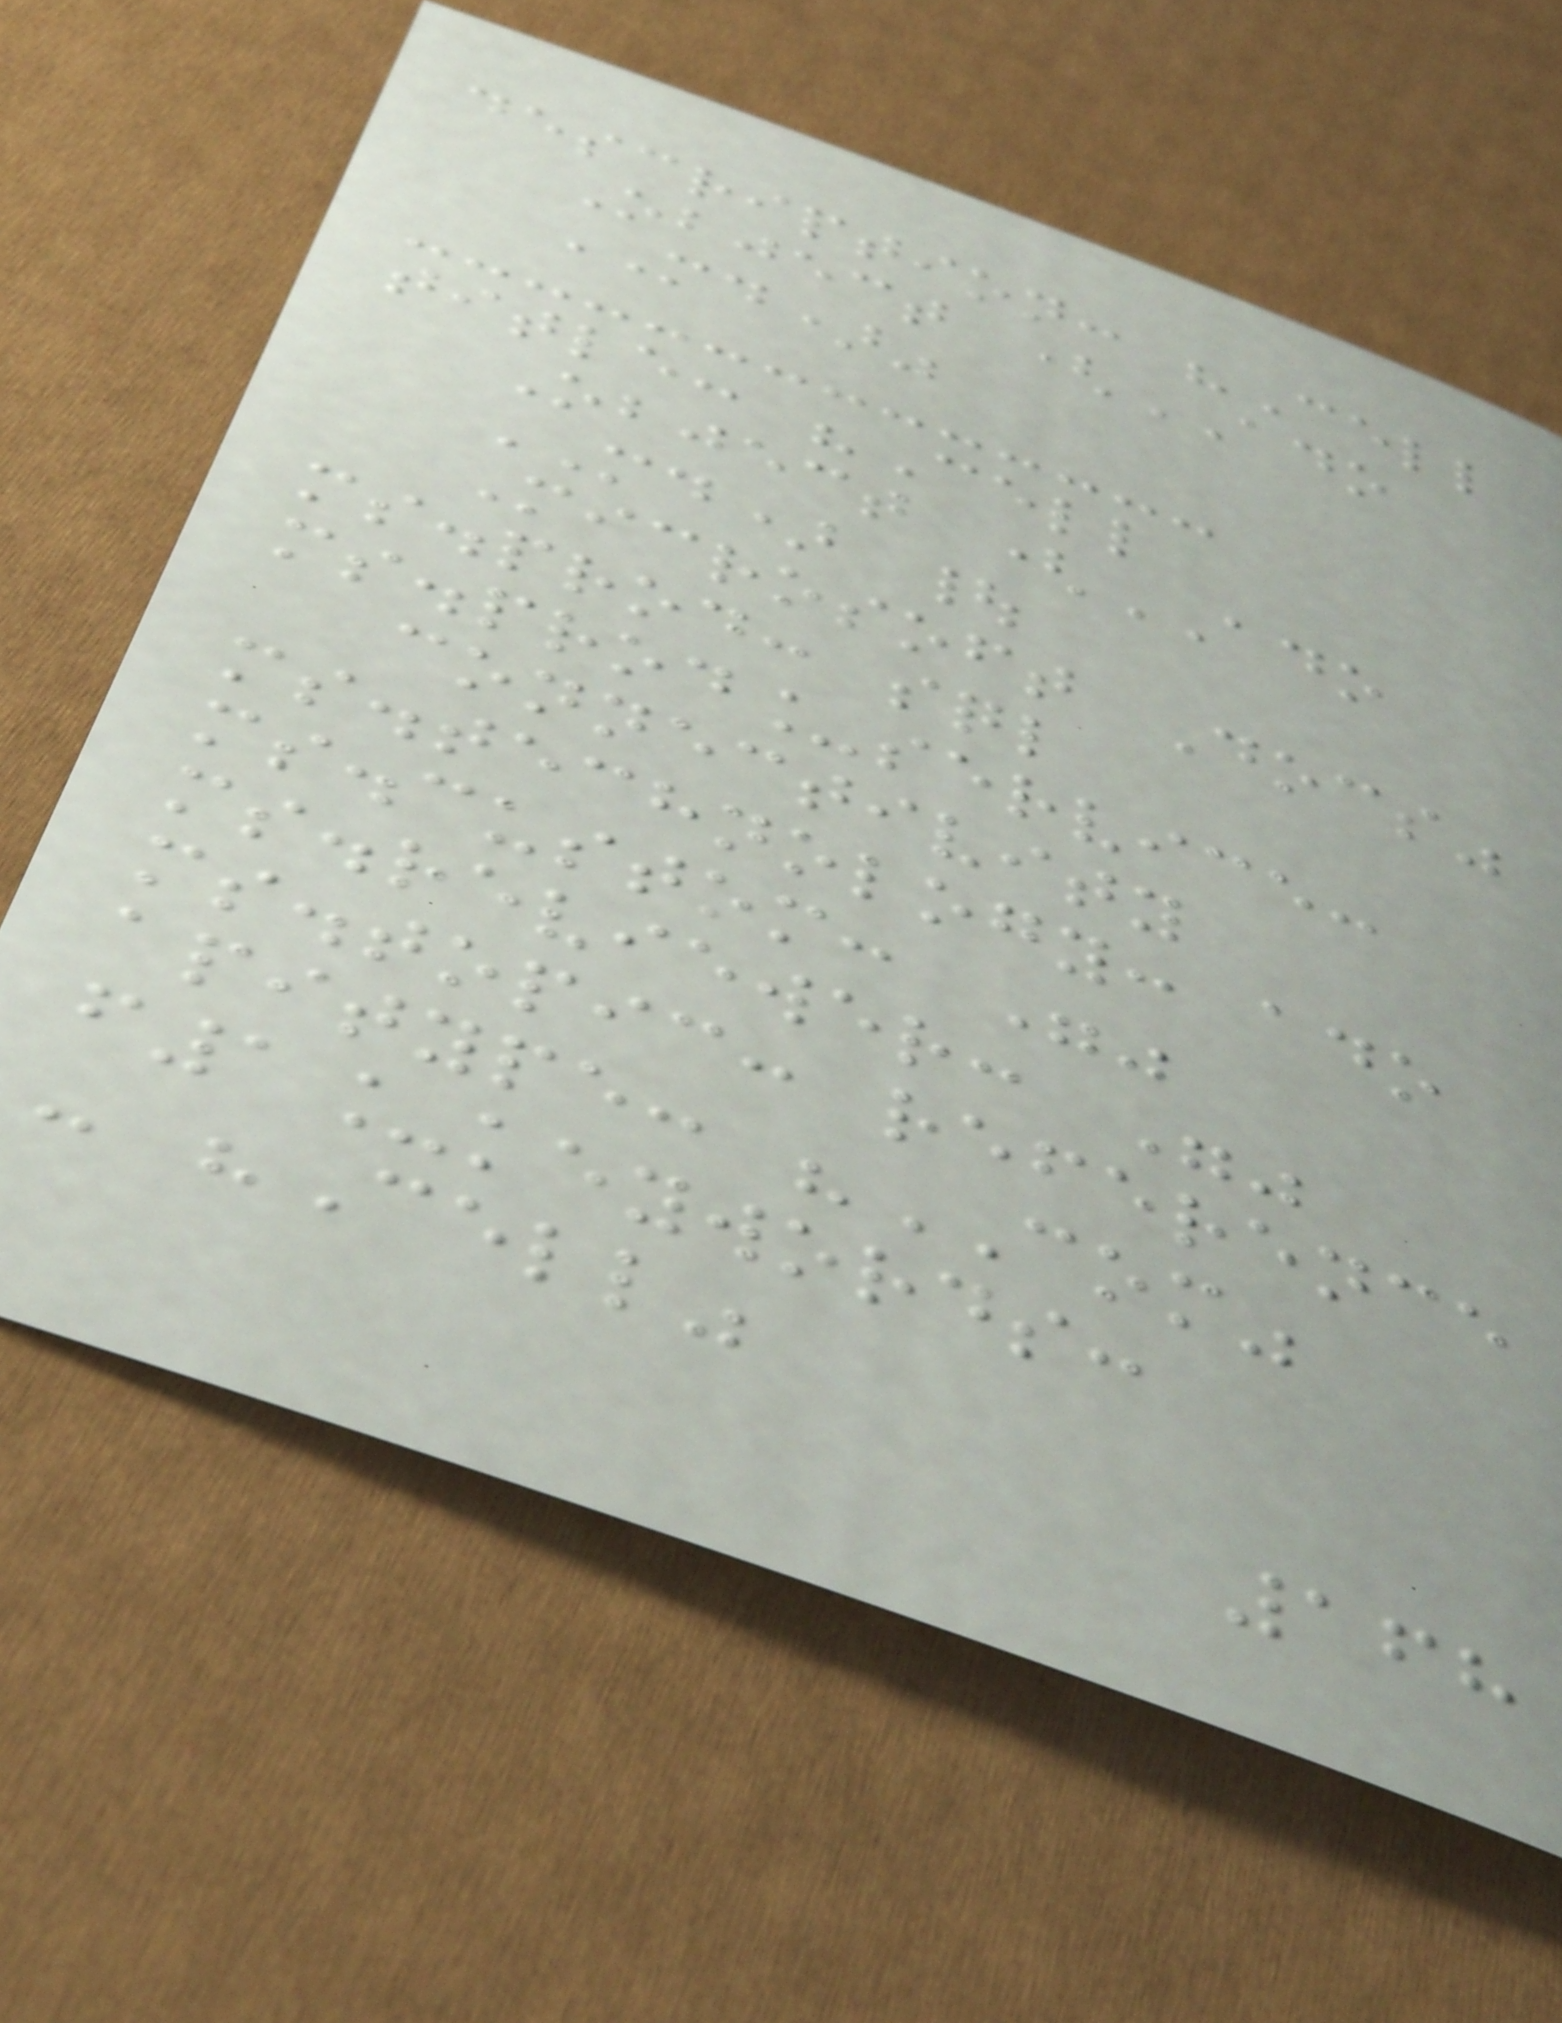description: "Cell
Object (ADO
MD)"
title: "Cell
Object (ADO
MD) |
Microsoft Docs"
ms.prod: sql
ms.prod_service:
connectivity
ms.technology: ado
ms.custom: ""
ms.reviewer: ""
ms.topic: reference
apitype: "COM"
f1_keywords:
- "Cell"
168
